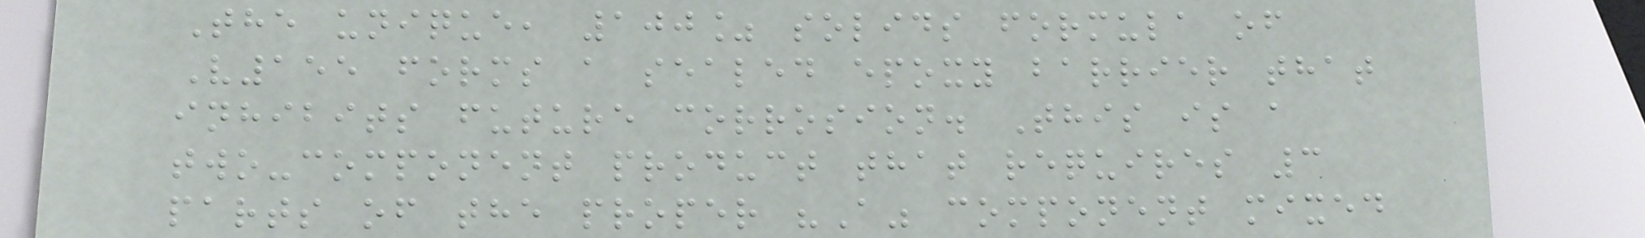The unique, 100% solids formula of
V155 forms a sealed epoxy barrier that
inhibits future corrosion. This is a
two-component product that requires 3
parts of the proper "A" component mixed
